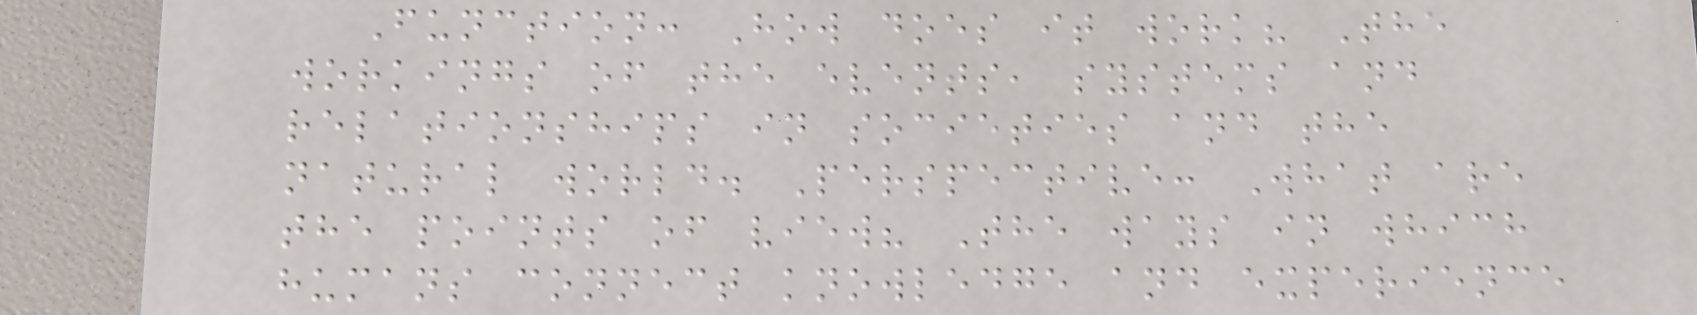Function: How does it work? The
workings of the events, systems and
relationships in societies and the
natural world. Perspective: What are
the points of view? The ways in which
humans connect knowledge and experience
